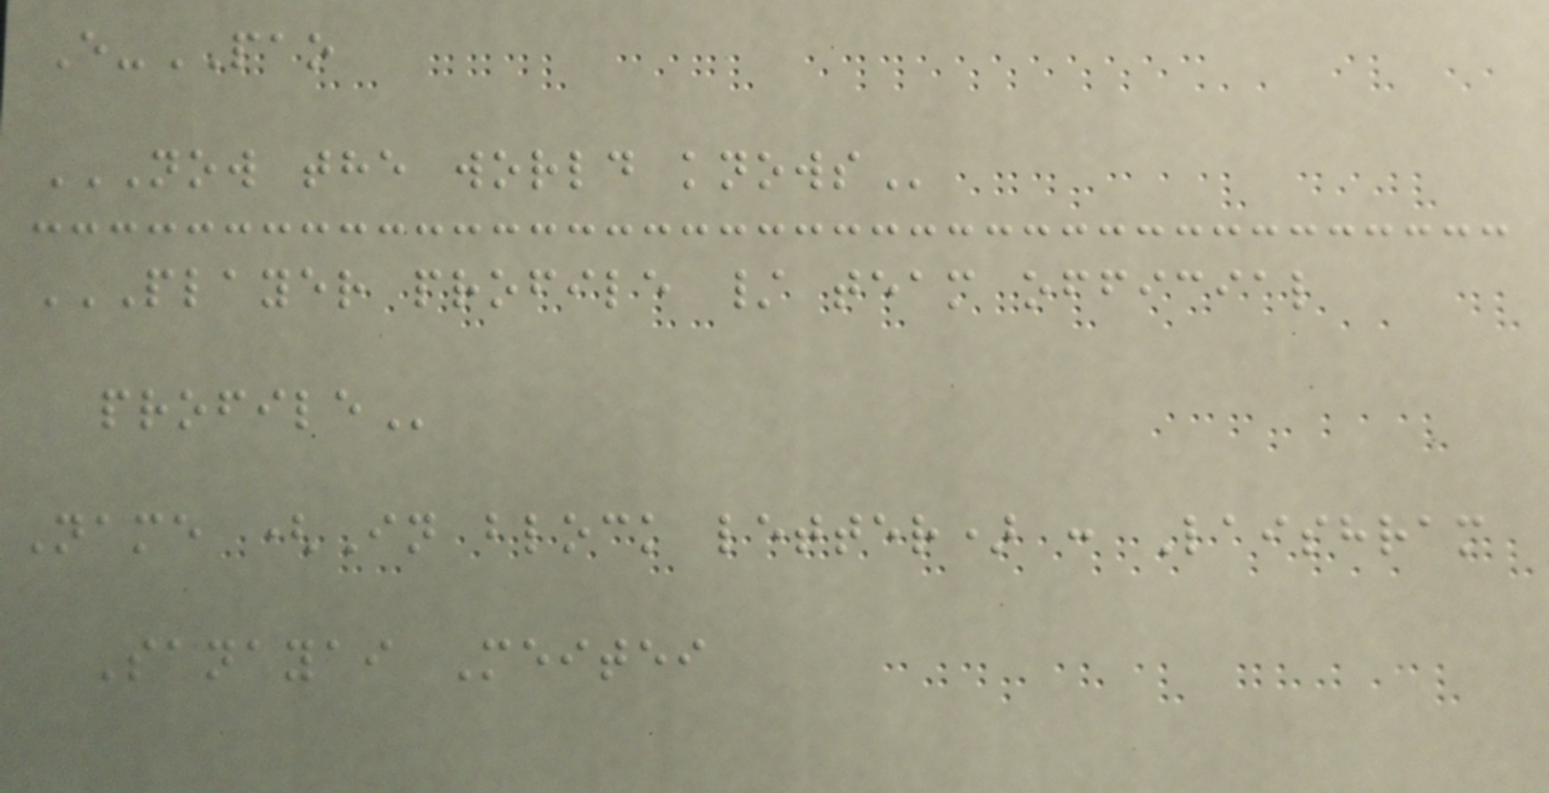E-PAO
NOW THE WORLD KNOWS
PLAYER PROFILE / TEAM OFFICIAL
PROFILE
Name (In block letter) : Laishram
Sanayai Meitei
